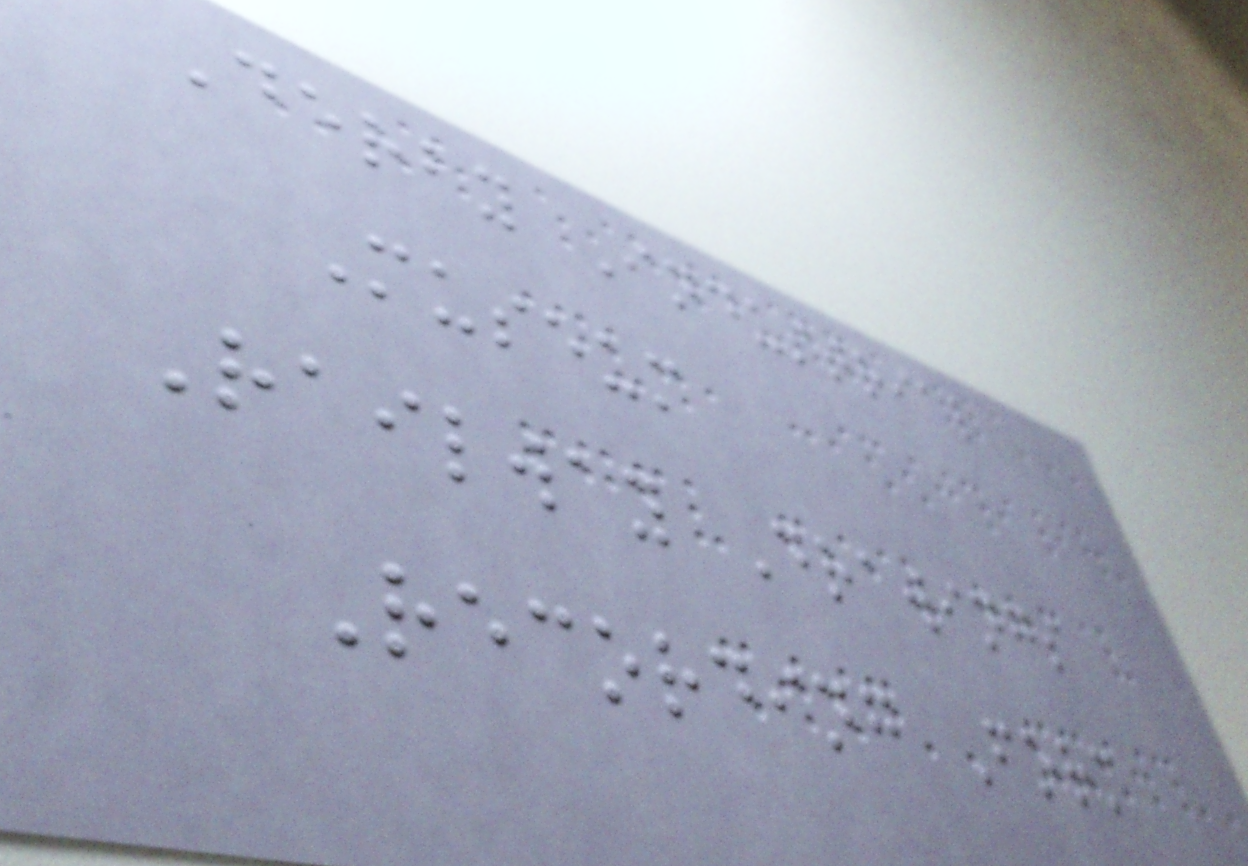Derby Industrial
Museum
Railway Drawings
Recording Form
